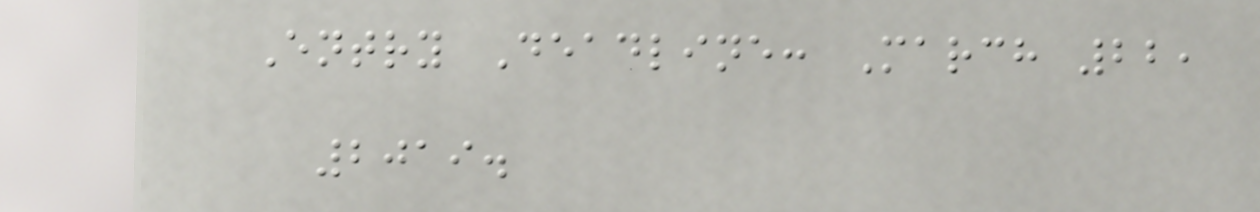Entry Deadline: March 22,
2019.
